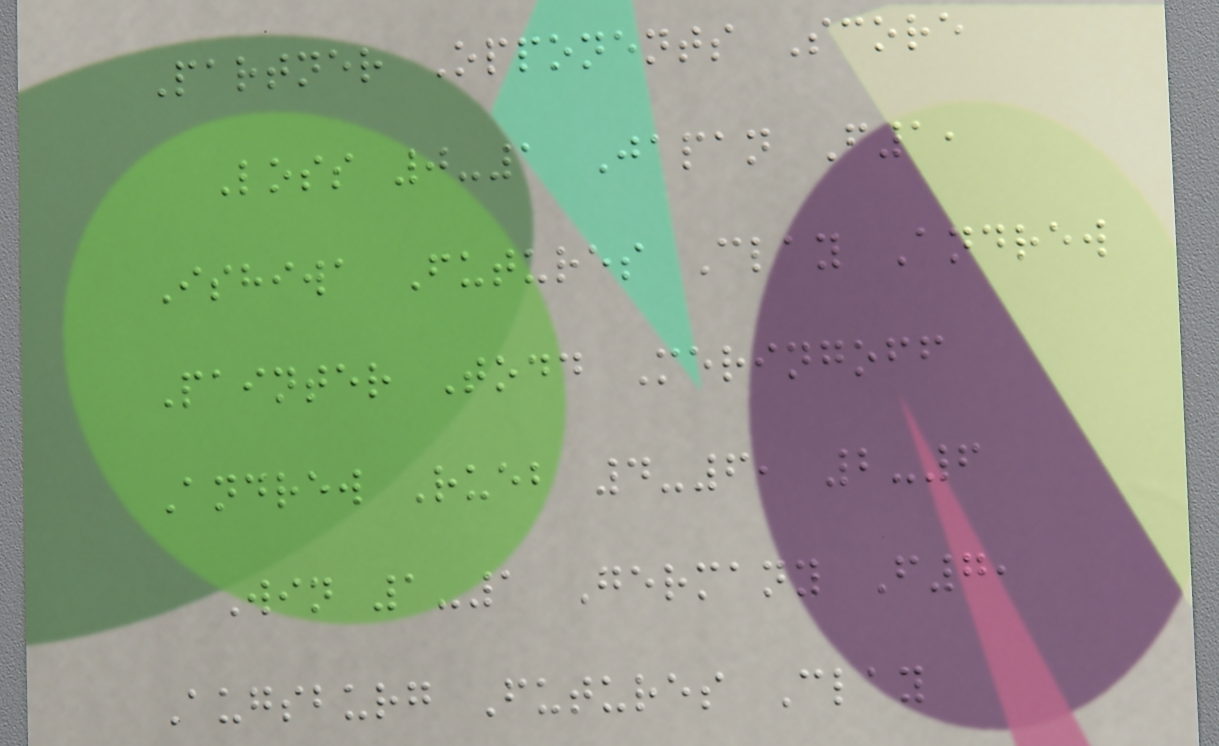Partner Opponents Score
Loss 0-1 Japan F1,
Ishiwa Futures Clay Andrew
Painter Todd Meringoff
Andrew Rueb 4-6, 2-6
Win 1-1 Germany F7,
Augsburg Futures Clay
